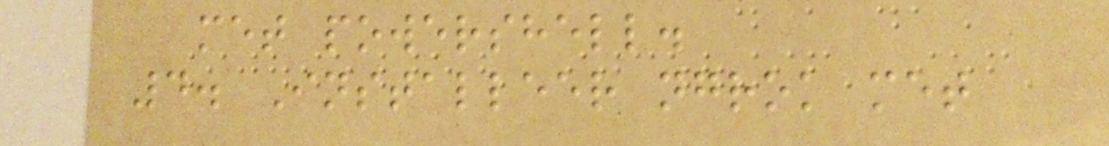met powershell.
4. Installeer ngrok met
